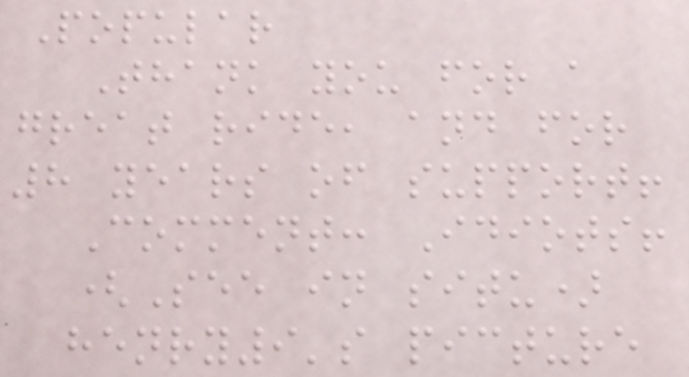Popular
Thank you for a
great ride, and for
8 years of support!
Comment: Idiots!
(See in situ)
henry9's picture
